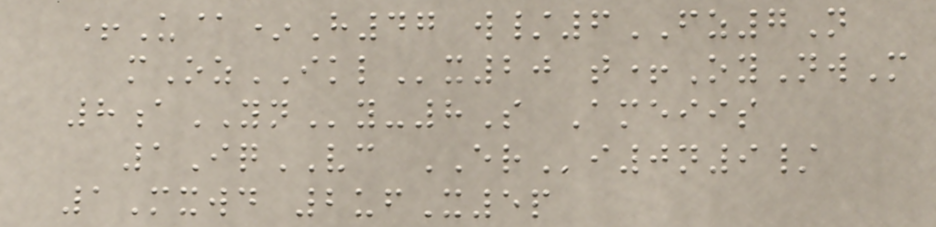+U@*H47 w/6FZ7N
mOzIKLx20 t+OyNwM
8aYNy-8S Ameiis
1IqVC ERi0n9/
1Mxwd 2ufX5p
